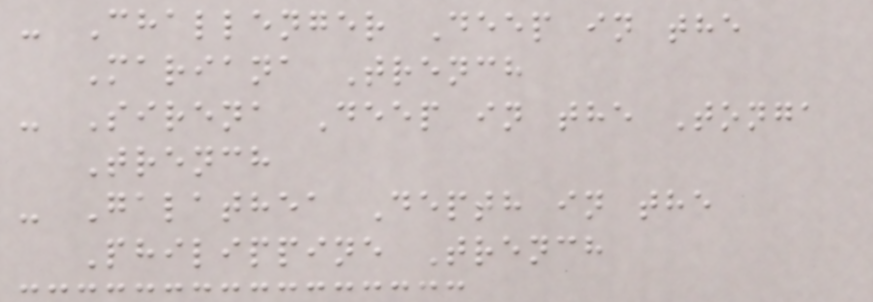- Challenger Deep in the
Mariana Trench
- Sirena Deep in the Tonga
Trench
- Galathea Depth in the
Philippine Trench
